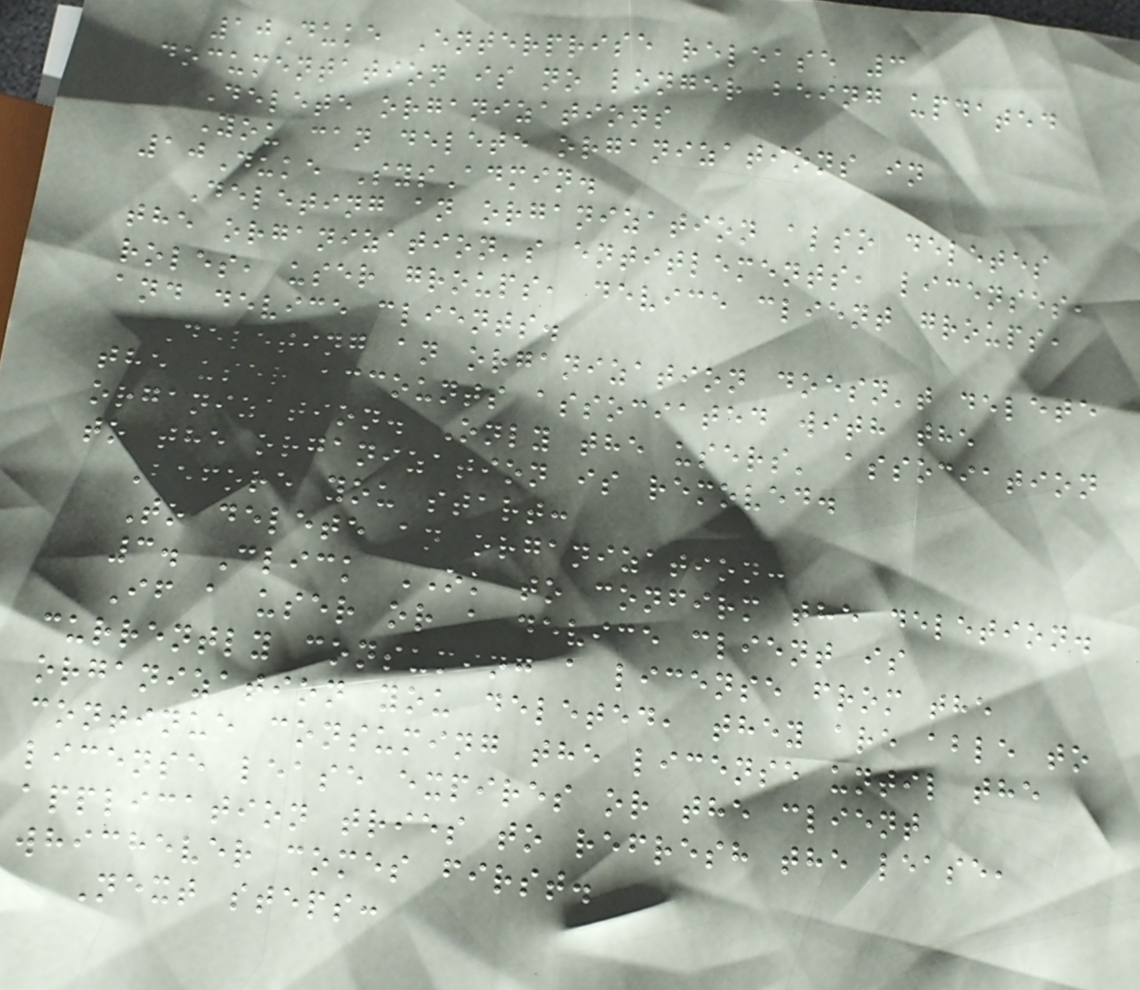10Duke Enterprise release 3
documentation is no longer being updated
Delete organizations
You can delete organizations in
10Duke SysAdmin.
Deleting an organization also deletes
the organization's entitlements, licenses,
roles, user groups, device client groups,
and device clients.
Deleting an organization doesn't delete
the user accounts associated with the
organization. Only the users' association
to the organization is removed.
Before you start:
To delete an organization:
3. Click OK to confirm the deletion.
If a user or a device client is
currently consuming a license from the
organization you deleted, they are able to
continue consuming the license until the
license lease expires or the client
application tries to refresh the lease,
whichever comes first.
Next steps:
